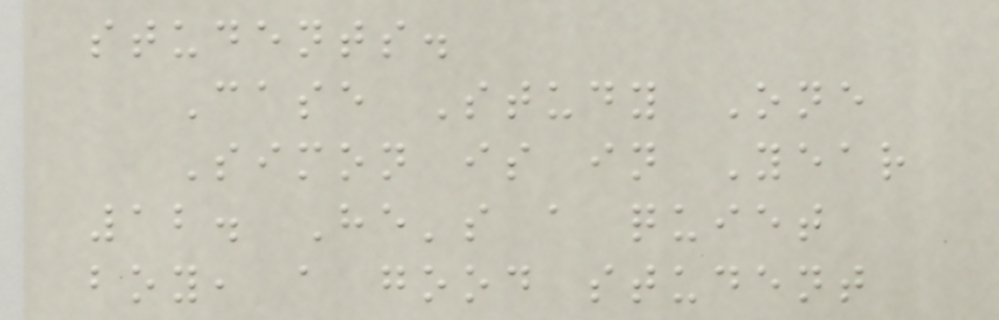students.
Case Study One
Simon is in Year
12. He's a quiet
boy, a good student
